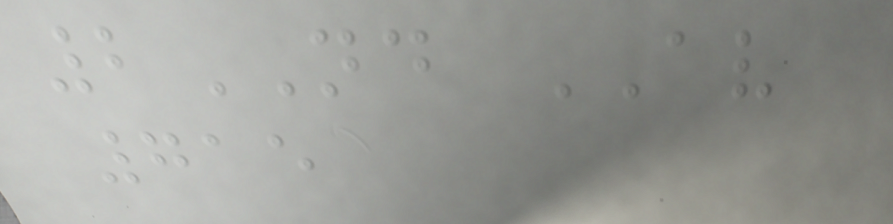2ND AV
715
